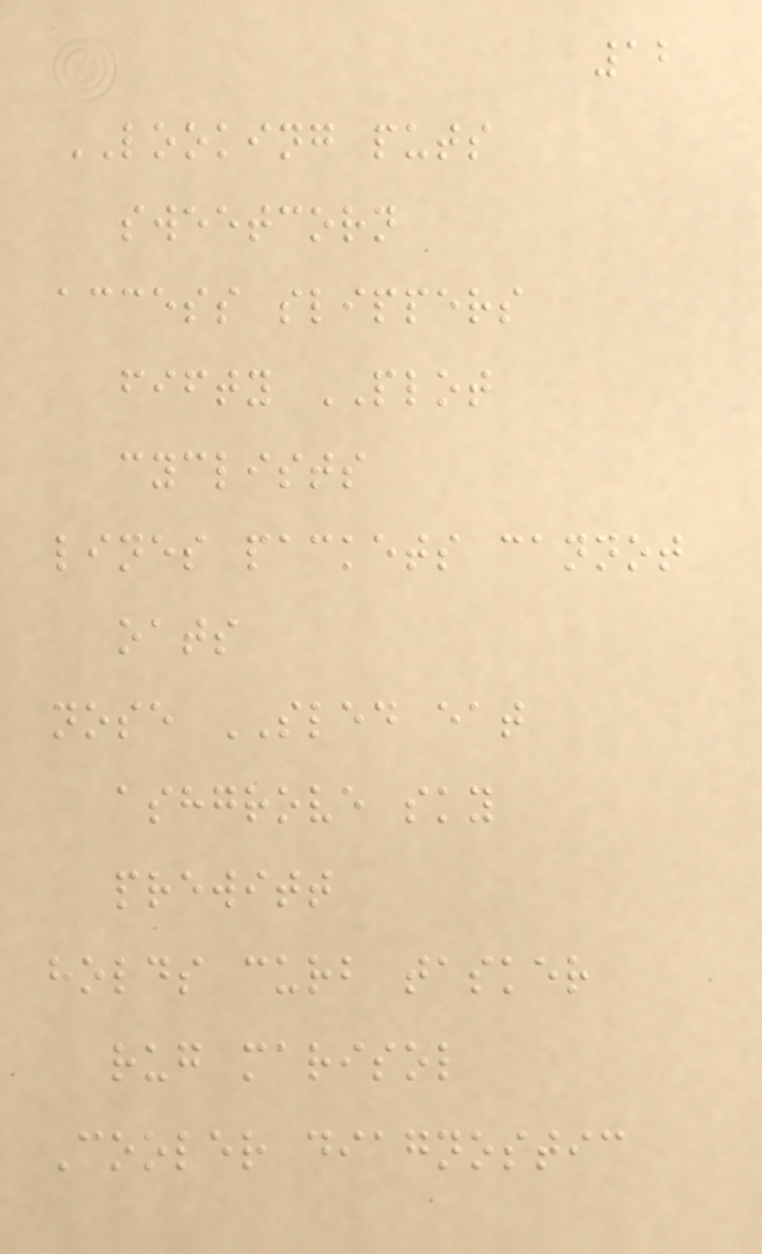12
LOOKING puts
sweetcorn
access slippers
fifty PLOT
cyclists
lines packets cannot
oats
nose SLED eat
ashgrove sky
prewitt
holds curb tasker
rug marisol
Cooler diagnostic
